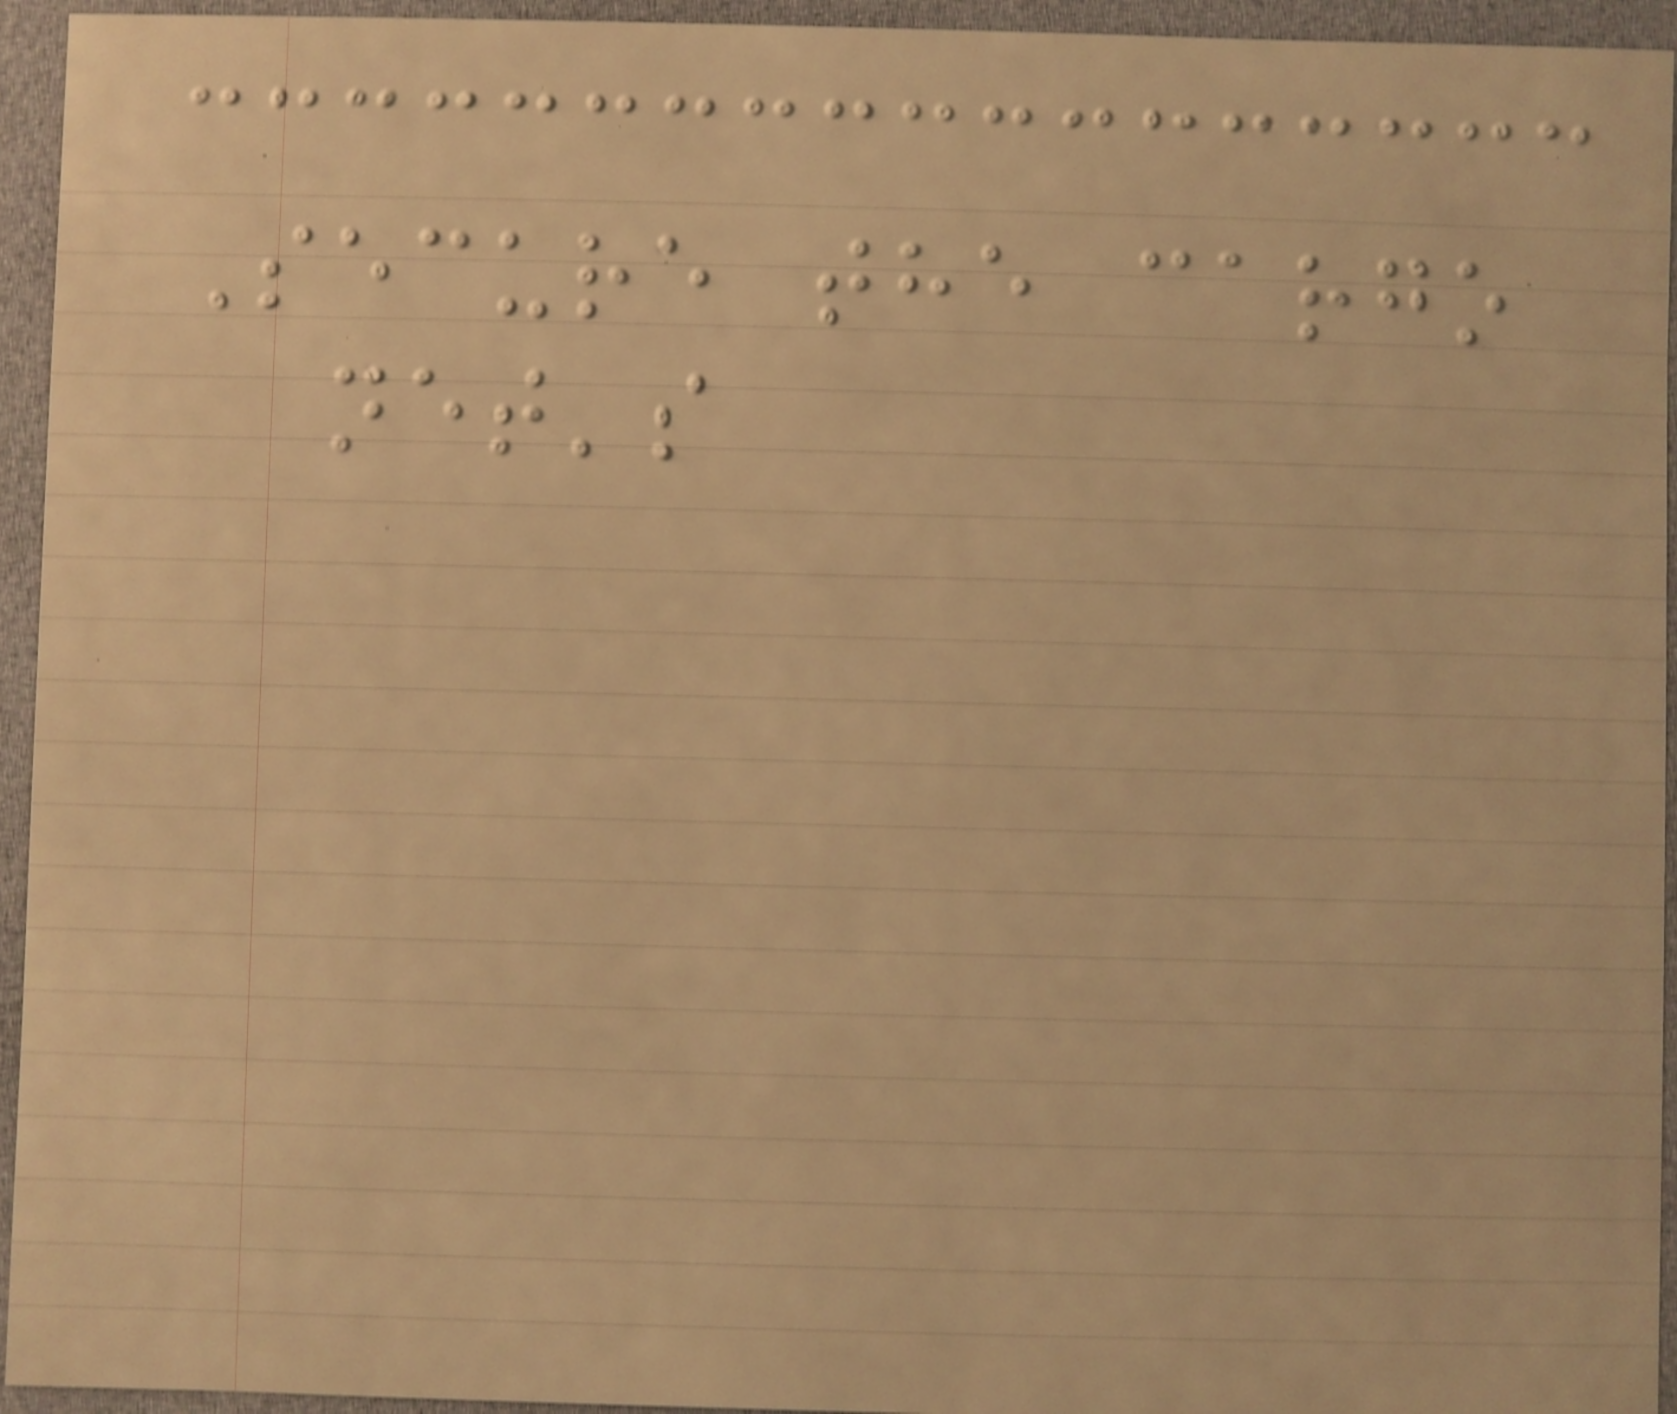Secure the cargo
net's
